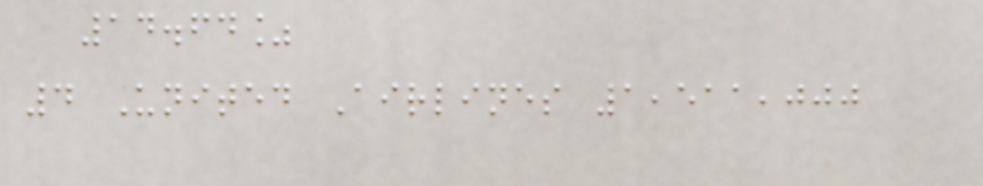14.64%
4 United Airlines 1,511,000
